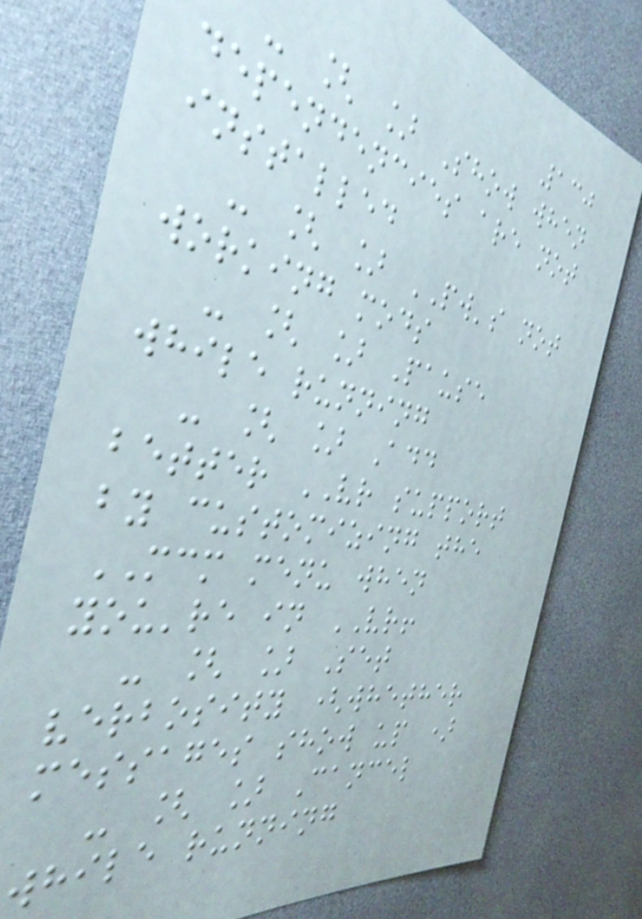130
- [ ] Show when
dependencies are not
installed
- [ ] PW's not
working mods
- [ ] Pause
while running
- [ ] Add
better VR support
by customizing the
MCM menu when
you're in VR!
- [ ] Set
verbosity (whether
messages show up )
- [ ] Cancel
while running
